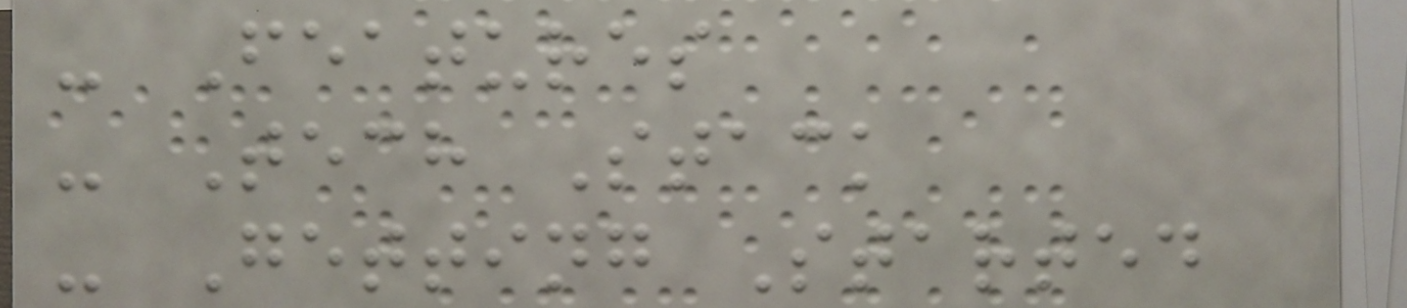- Features
- Tech Stack
- Getting Started
